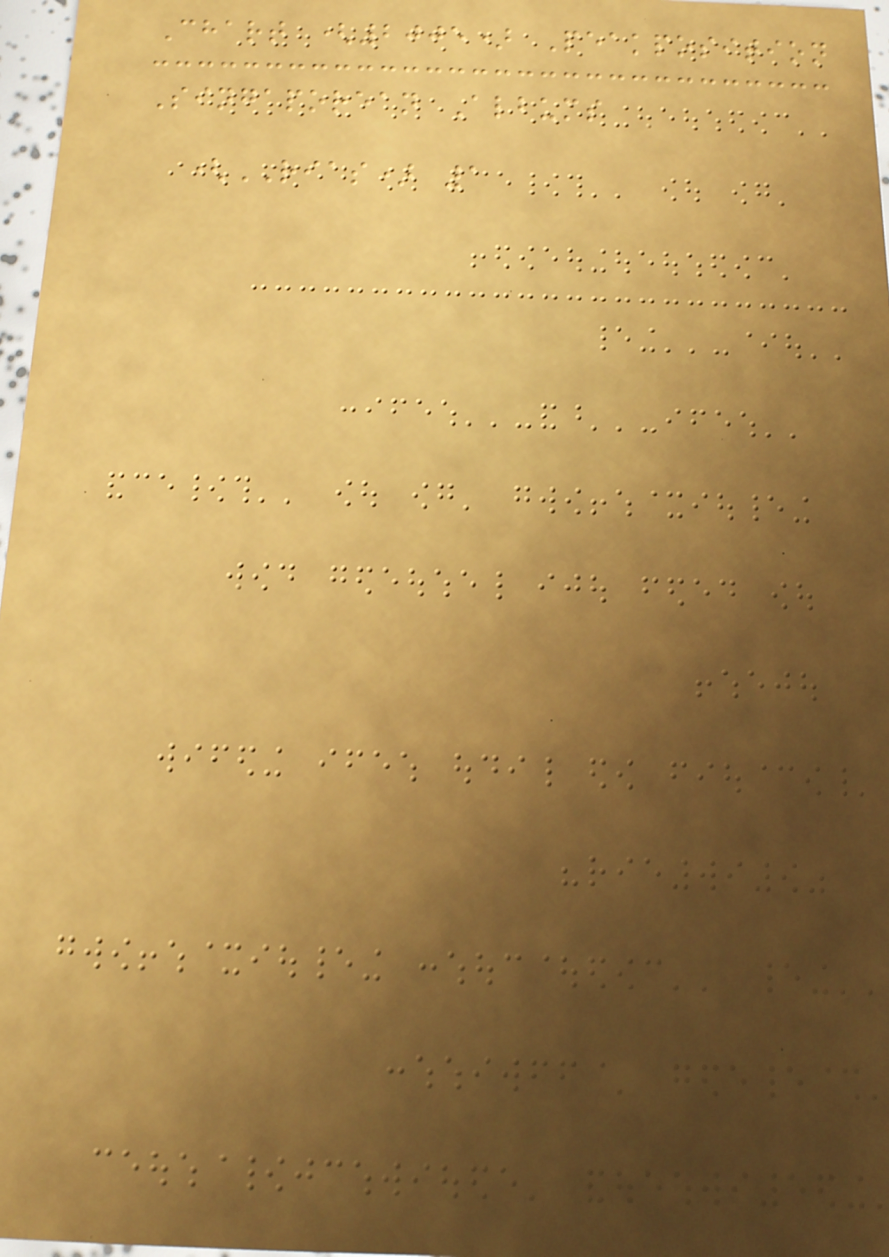Chart (2005) Peakposition
Singaporean Albums
(RIAS) 1
